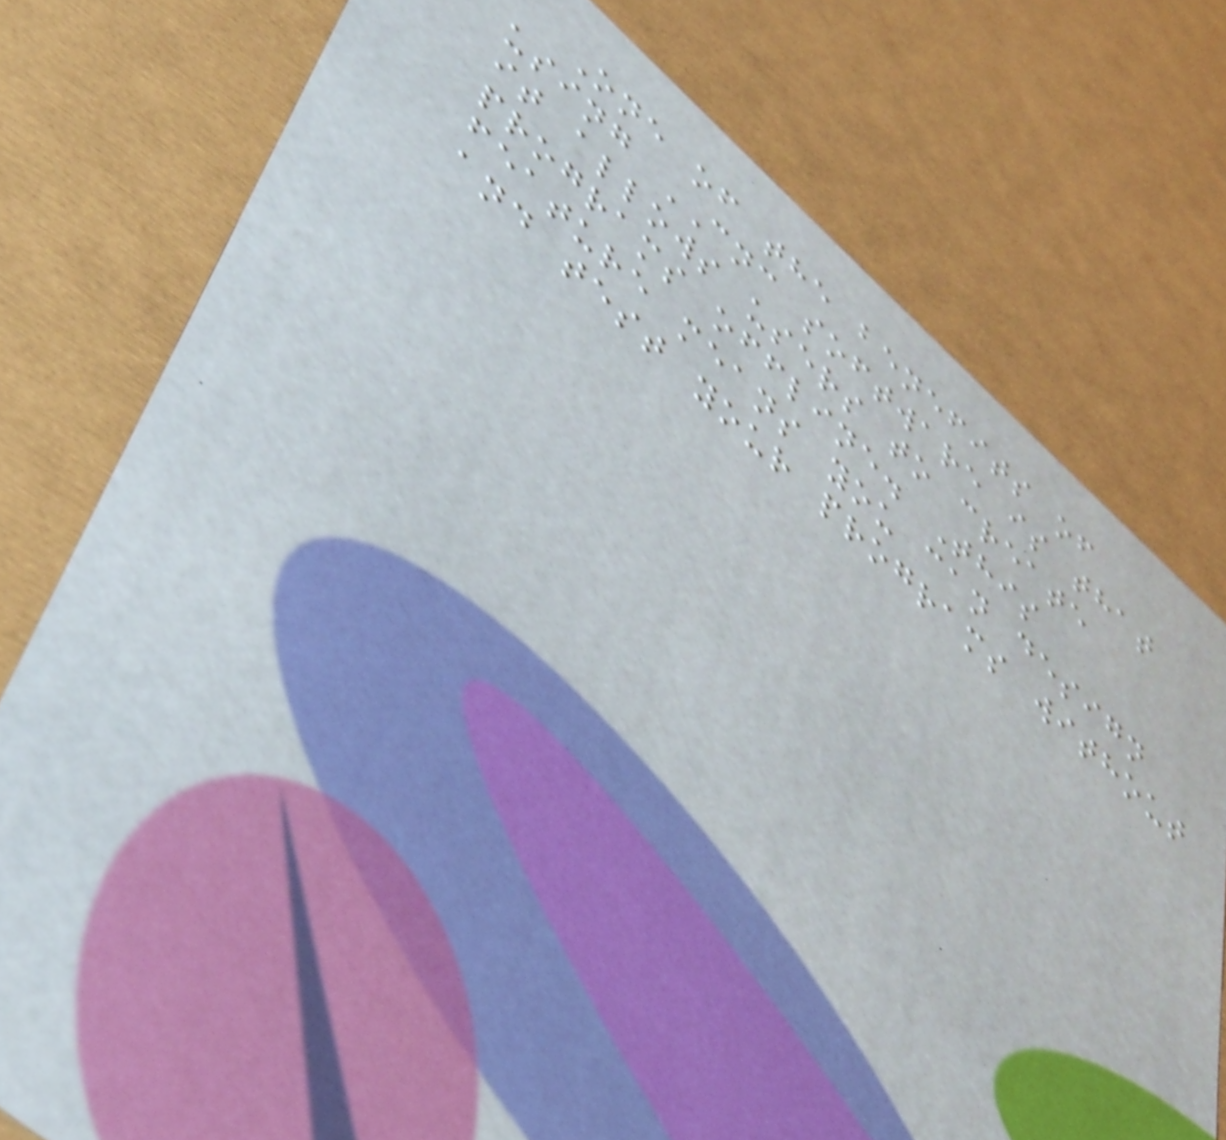One of the benefits of
using CNC software is that
it allows users to create
programs offline. This
feature means you can design
and test your programs without
